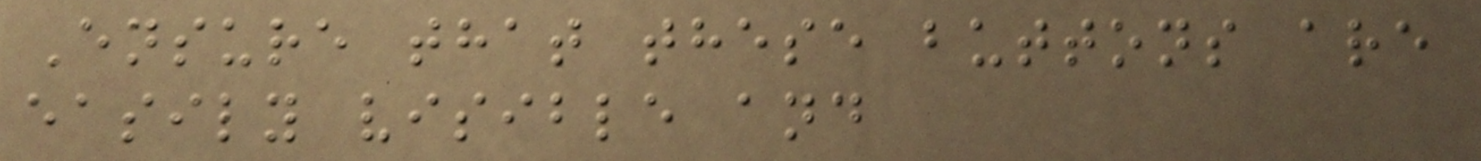Ensure that these buttons are
easily visible and
